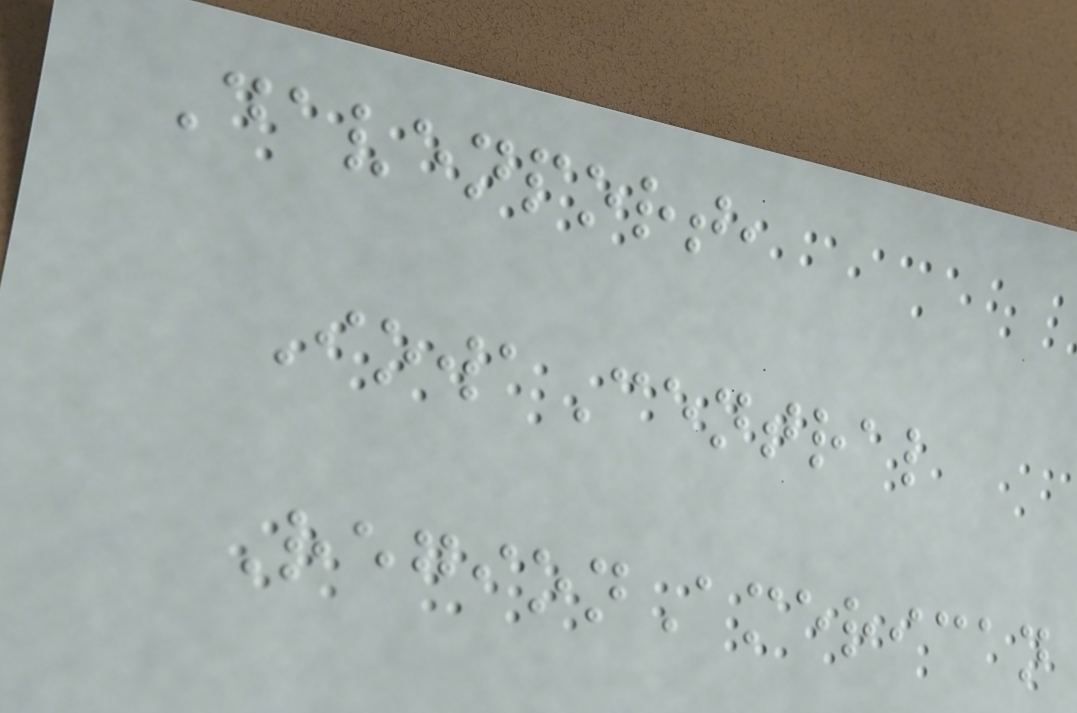Davenport,
IowaCentral
RegionAmerican
